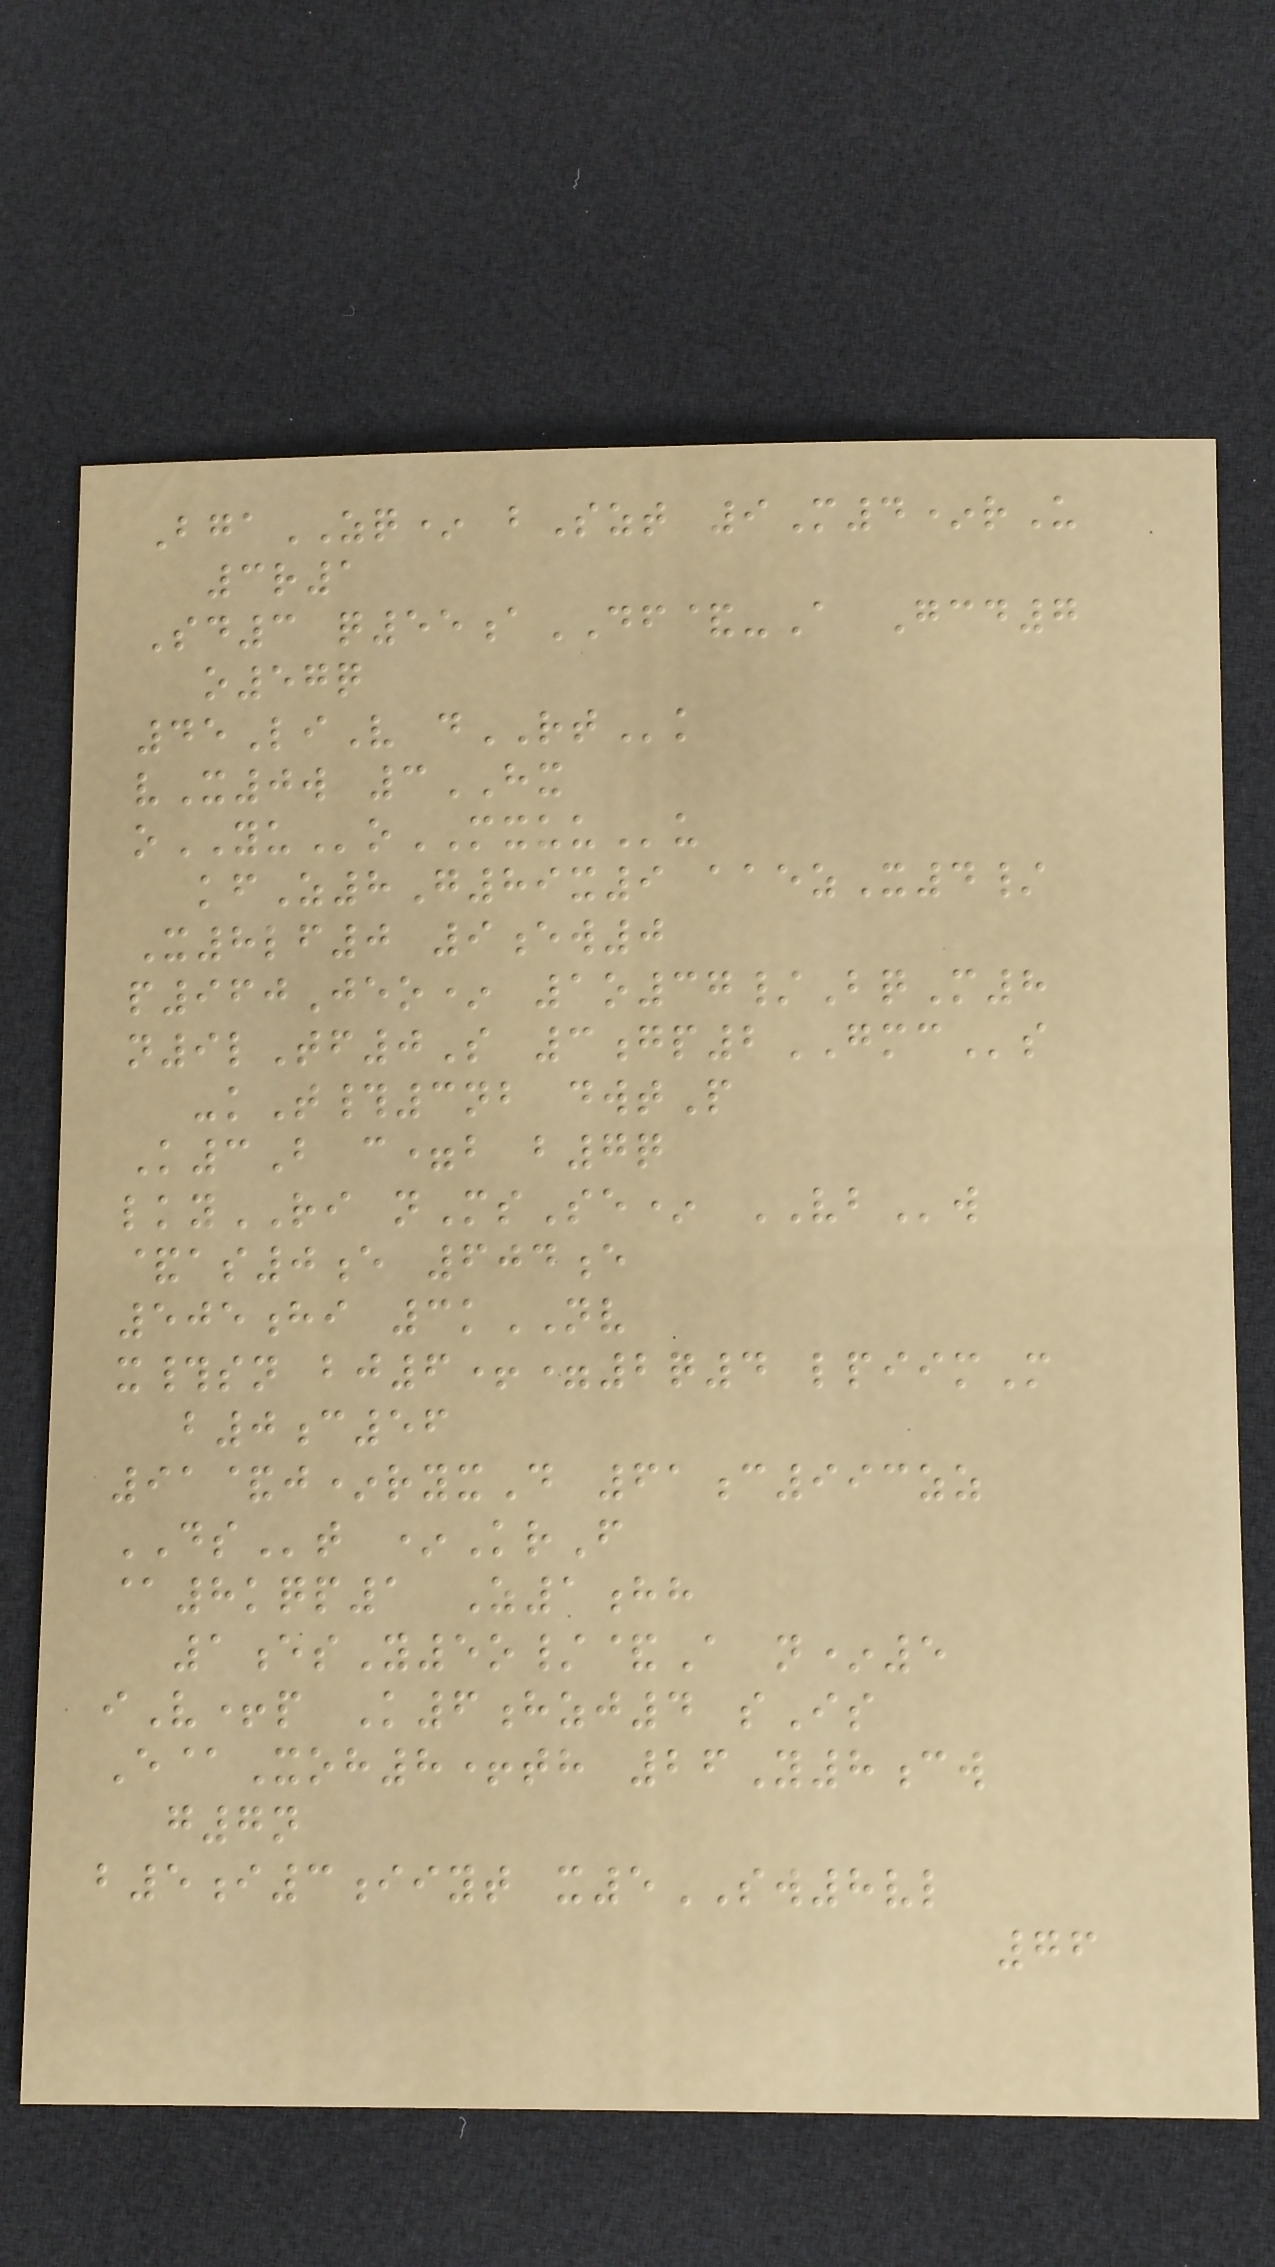BgaZQ* bSzt 9M4*rU
3r1
Sd3 q55aDF&-A Gcd7
o57q
45LiV dRTk
vX0w 3HX
oYUoMXUUu
kfZ8G89x9 aaezX4/
X8lf0 9ew0
p960Jeo* 1o37/BqM8
n9lTf0S 3gp2GMCs
-kT#3nb dwtP
K3B c=b b7q
lkyRI nMsSe* VBw
&as0e 604e
505hi 3kNV
x#sn bj6+=2q4 lpiimM
b0c56
91&j*ryxD 61c993zz
DSt *KrF
@8kqp1 Z1hh
1esY5o/&A n*5
iV+p K6hzj4 sIs
E@Xoh8+th 26Y8cw
g7n
b5i3iiyt x5SW8vl
76
